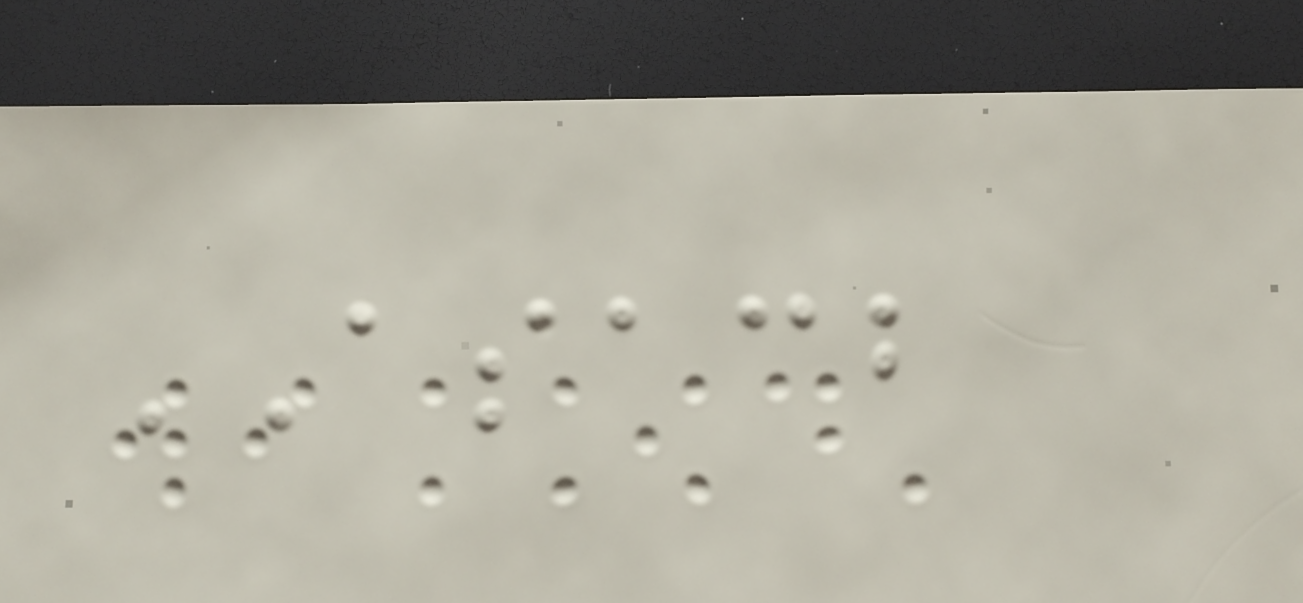ASACB
